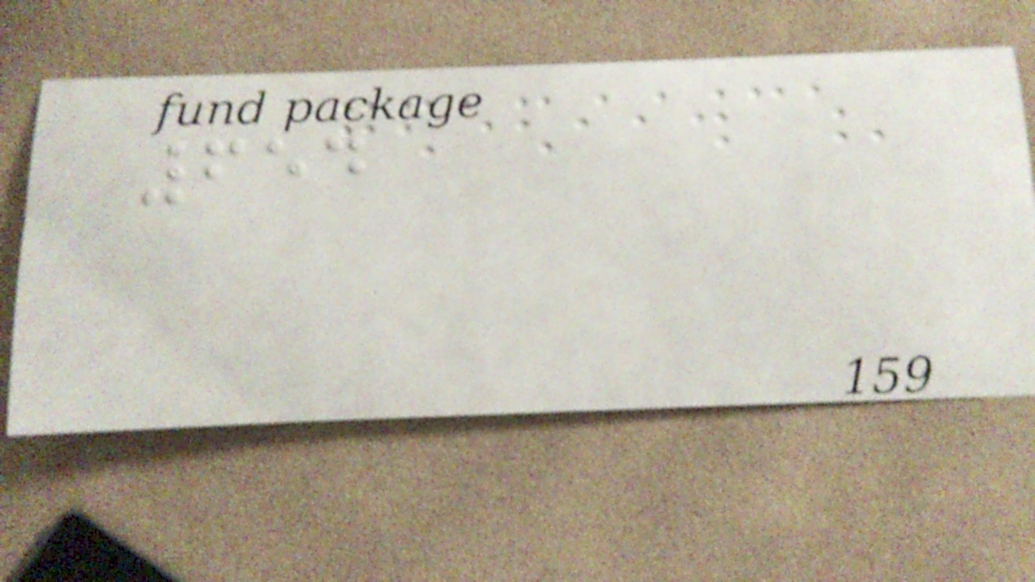654
